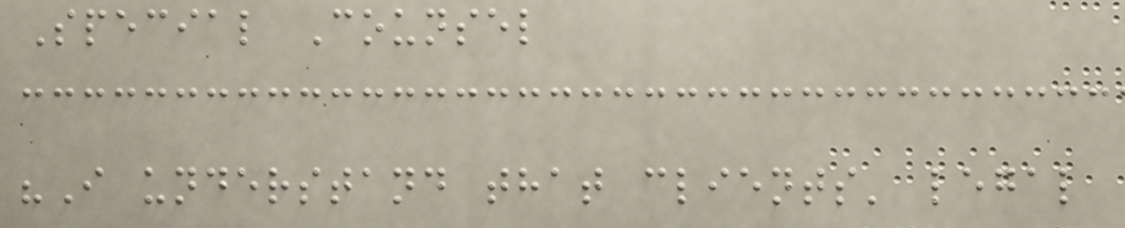Special Counsel
"I understand that clients' legal
